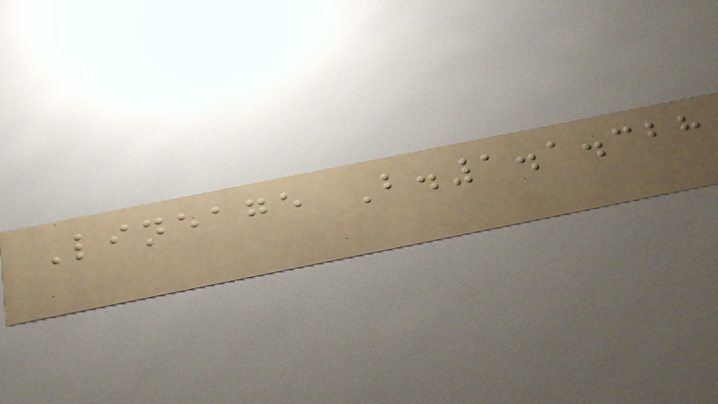Lineage B.1.1.328
